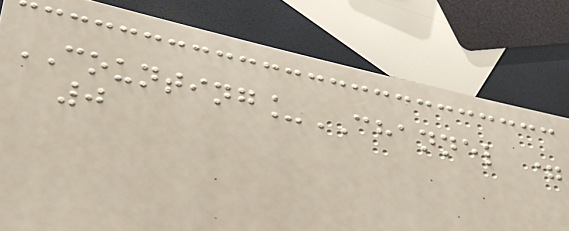COUNTING_CHANNEL =
0
